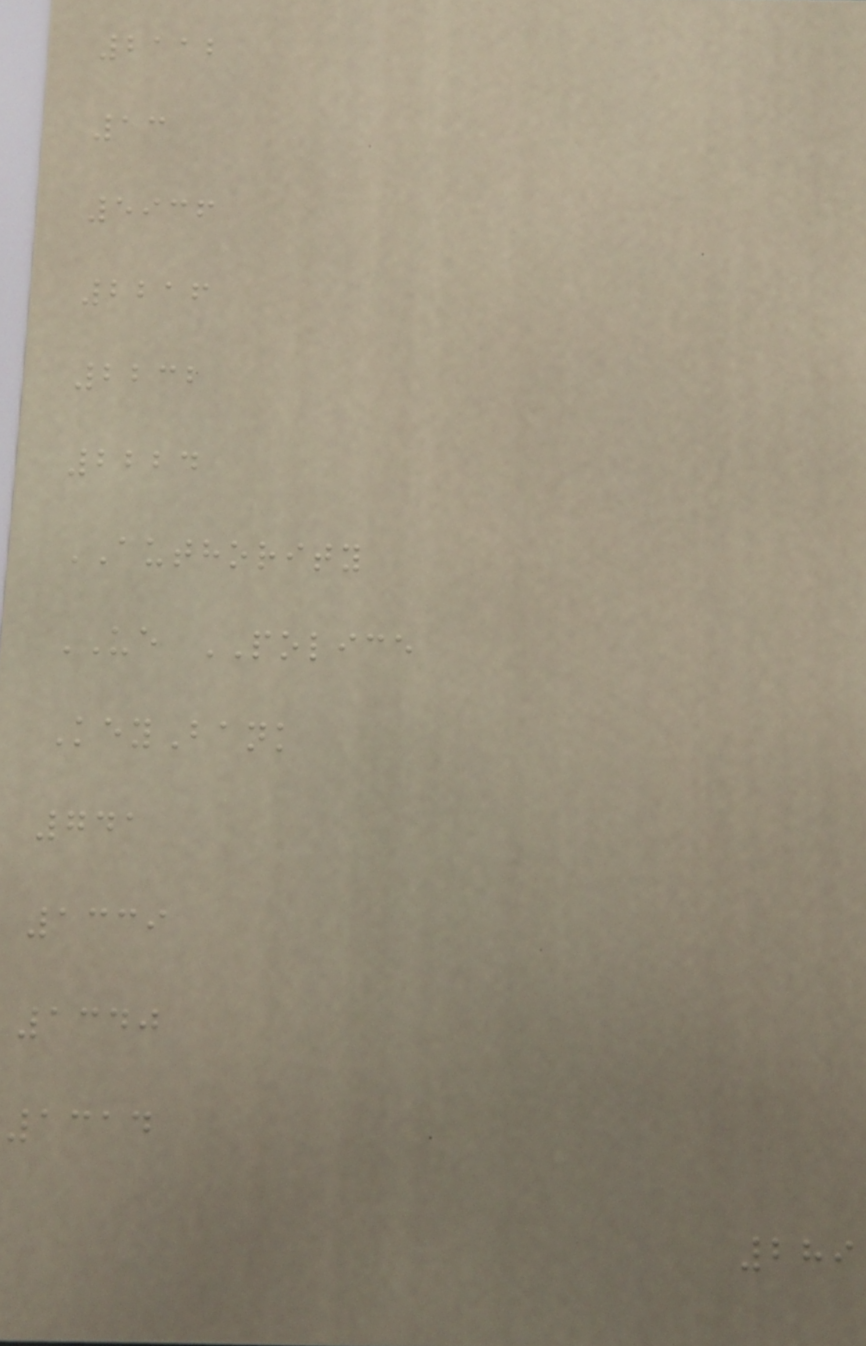2112
13
5936
2216
2232
2224
AUTHORITY
UE POLICE
KeyBank
741
1339
1340
1314
289
